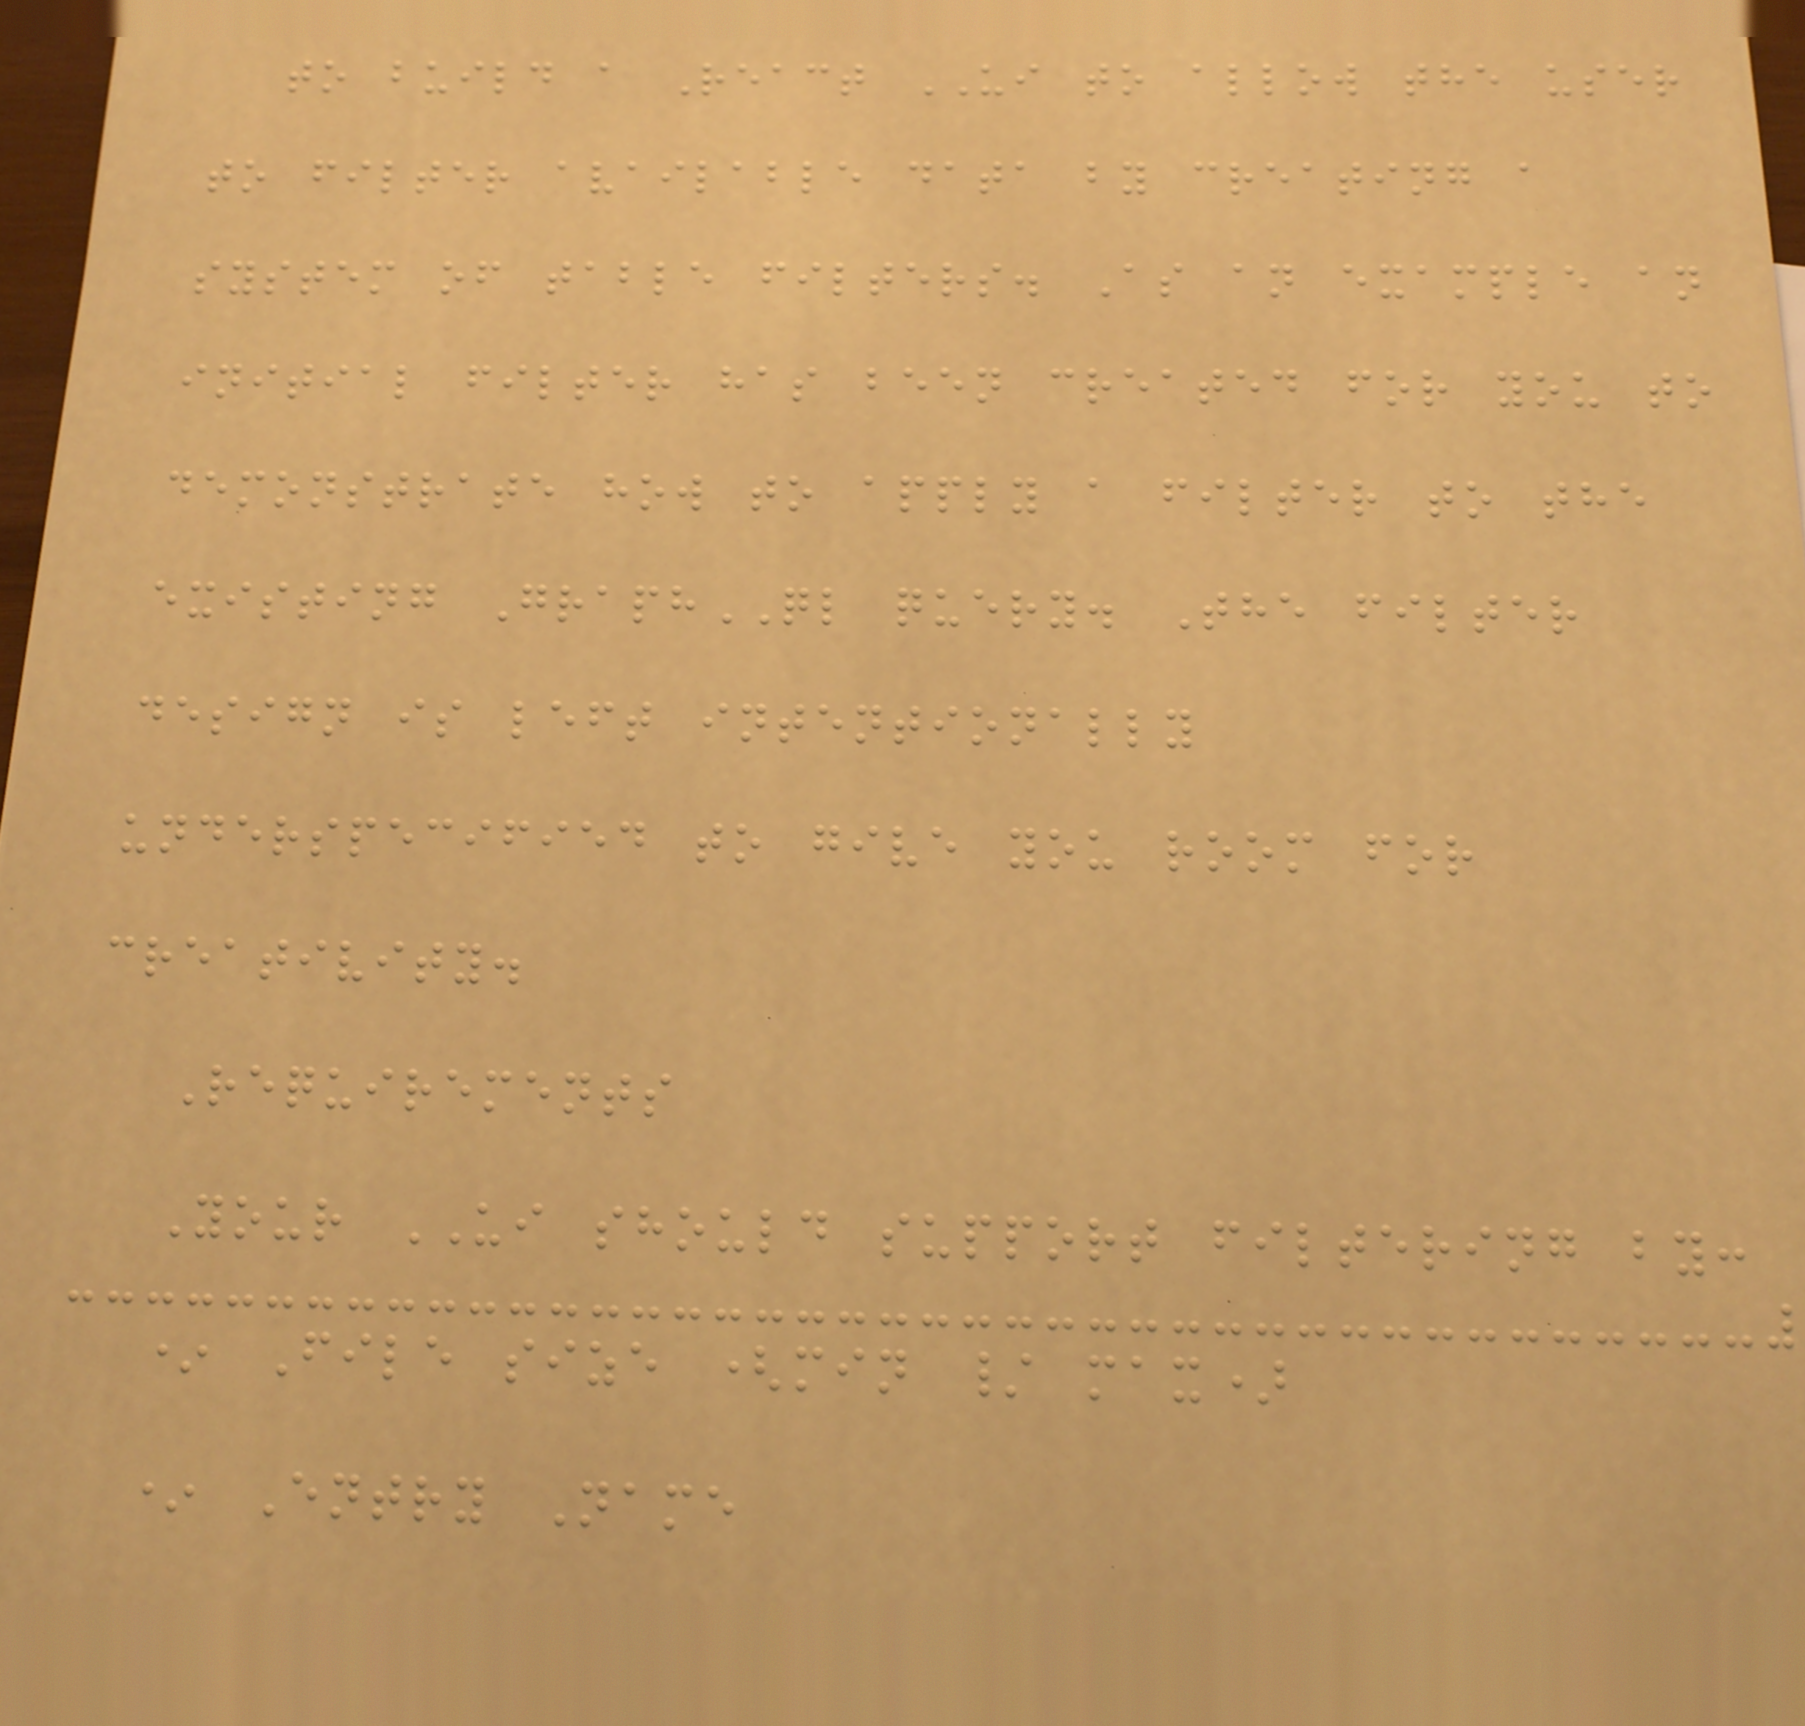to build a React UI to allow the user
to filter available data by creating a
system of table filters. As an example an
initial filter has been created for you to
demonstrate how to apply a filter to the
existing GraphQL query. The filter
design is left intentionally
underspecified to give you room for
creativity.
Requirements
Your UI should support filtering by:
* File size (min / max)
* Entry Name
